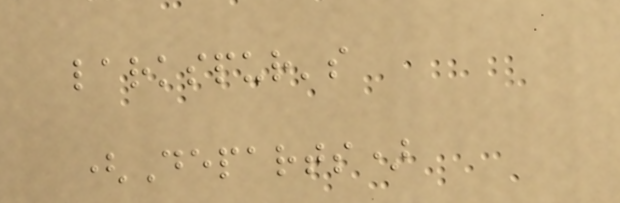larkspur's
(Departs)
